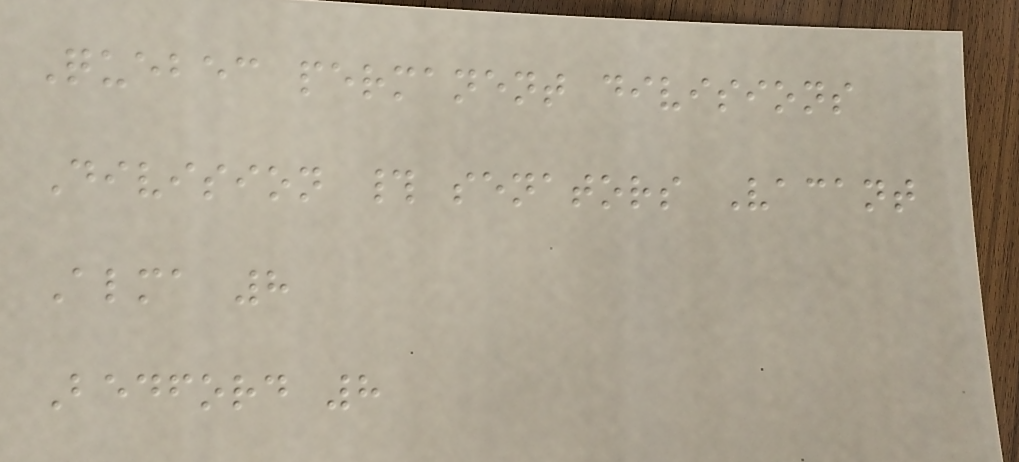Quebec permanent divisions
Division # senators Vacant
Alma 8
Bedford 8
